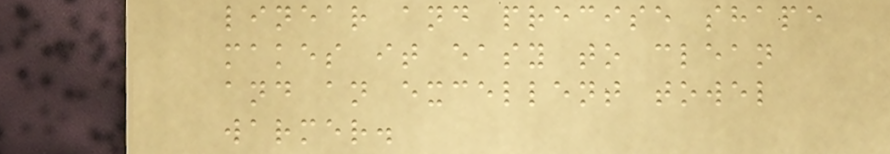linear and precise shape
makes it easy to clean
and an excellent towel
warmer.
